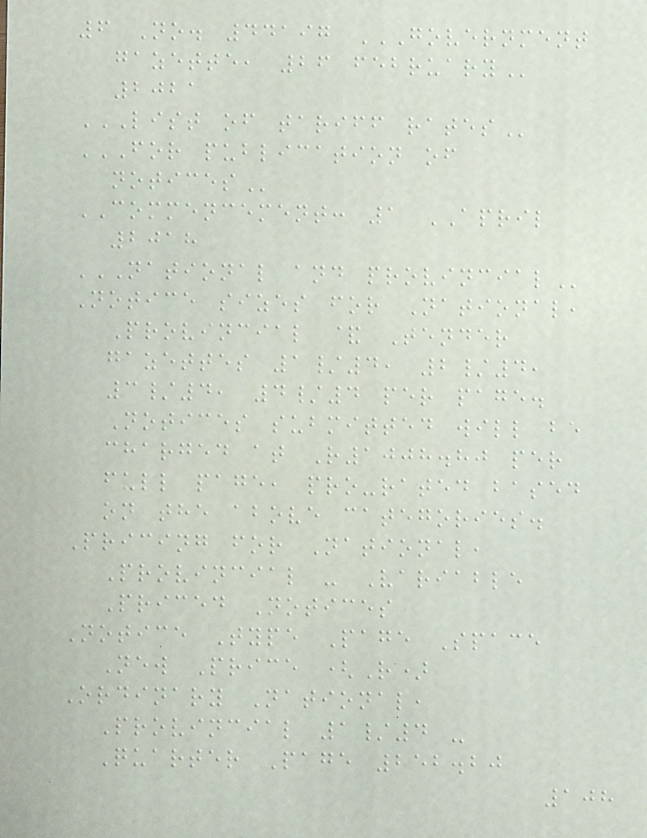6 No. 44197 GOVERNMENT
GAZETTE, 26 FEBRUARY
2021
LIST OF TARIFF RATES
FOR PUBLICATION OF
NOTICES
COMMENCEMENT: 1 APRIL
2018
NATIONAL AND PROVINCIAL
Notice sizes for National,
Provincial & Tender
gazettes 1/4, 2/4,
3/4, 4/4 per page.
Notices submitted will be
charged at R1008.80 per
full page, pro-rated based
on the above categories.
Pricing for National,
Provincial - Variable
Priced Notices
Notice Type Page Space
New Price (R)
Ordinary National,
Provincial 1/4 -
Quarter Page 252.20
108
